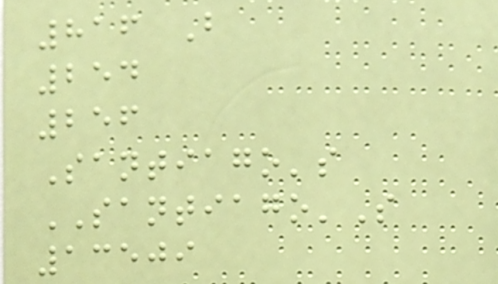816 B
254
256
Santiago's
SANTIAGO'S
13509
